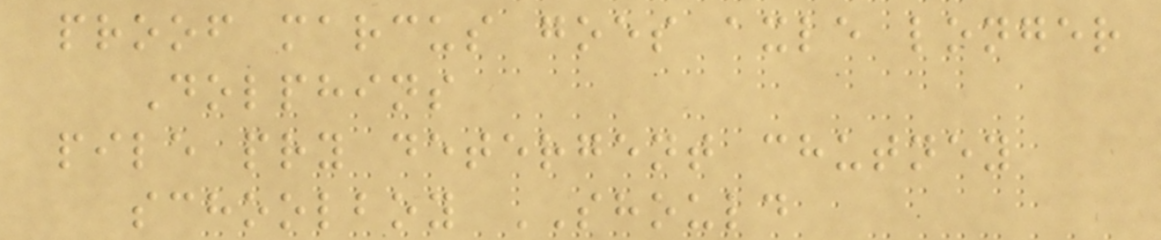proof marcus goes axle longer
Dolphins
pile pry detergent chutney
schoolboy SHOULD
